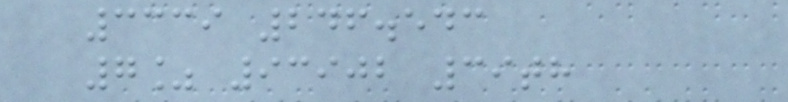3339 246.543
7% 93902 39th
